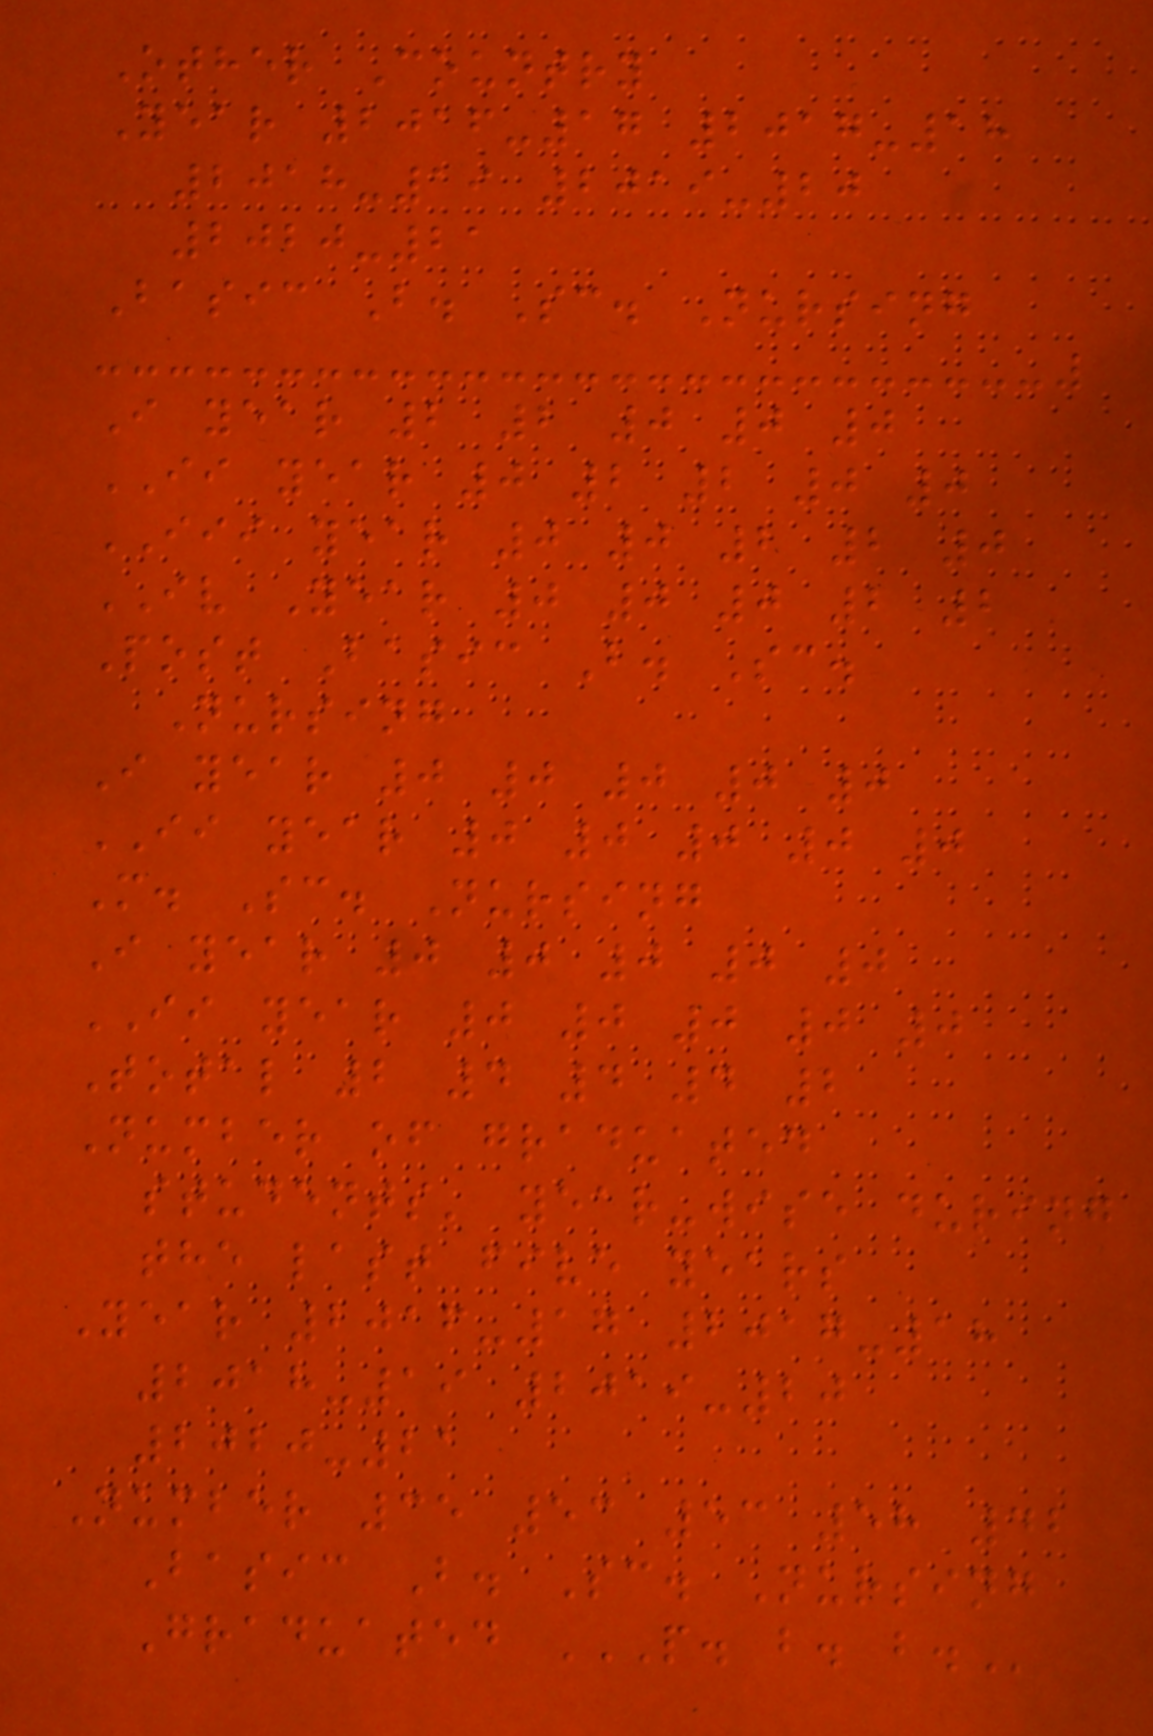Other Country
Year 2016-17 2017-18
2018-19 2019-20
2020-21
Basic B. Sc. Nursing
I year 2 2 0 0 0
II year 0 2 2 0 0
III year 0 0 2 2 0
IV Year 0 0 0 2 2
Post Basic B. Sc.
Nursing
I year 0 0 0 0 0
II year 0 0 0 0 0
M. Sc. Nursing
I year 0 0 0 0 0
II year 0 0 0 0 0
Total 2 4 4 4 2
Number of graduated
students' year-wise during
the last five years
Year 2016-17 2017-18
2018-19 2019-20
2020-21
Number 35 53 53 58 42
Basic B. Sc. Nursing
Graduated P. B. B.
